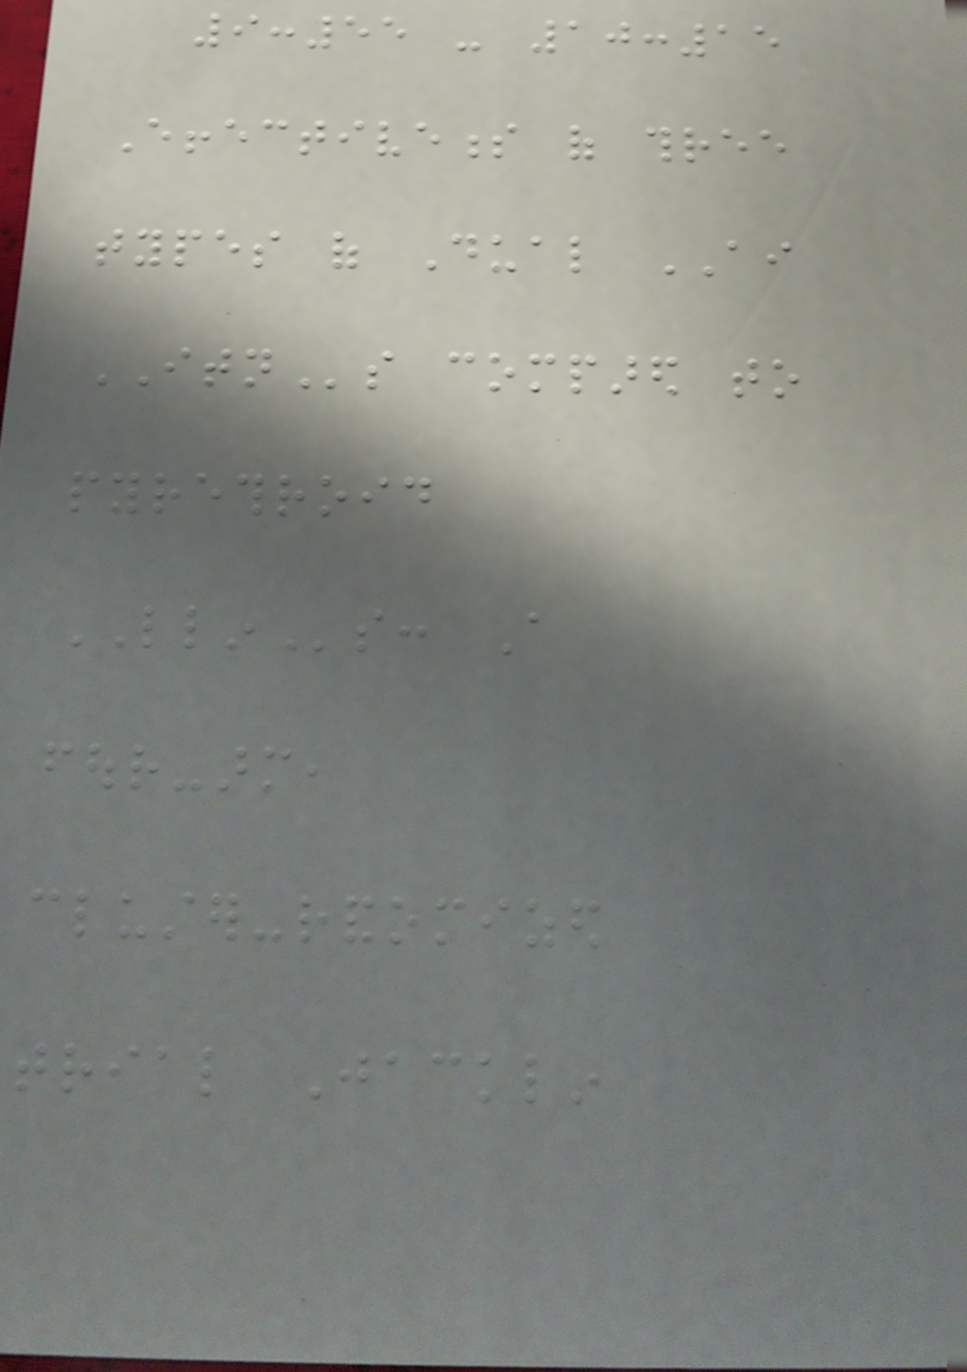9:55 - 10:15
Effectiveness of three
types of Dual AI
ITNs compared to
pyrethroid
LLINs: A
four-arm,
cluster-randomized
trial Jacklin
